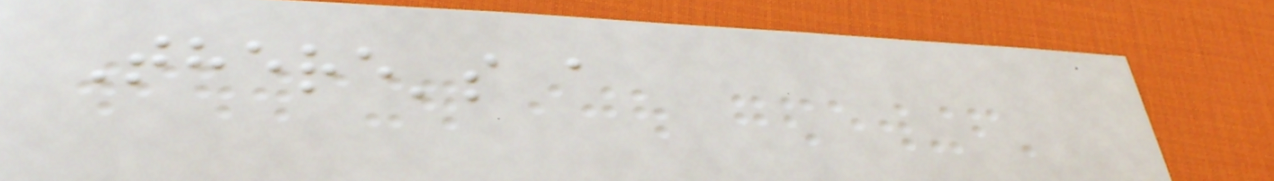There's a
